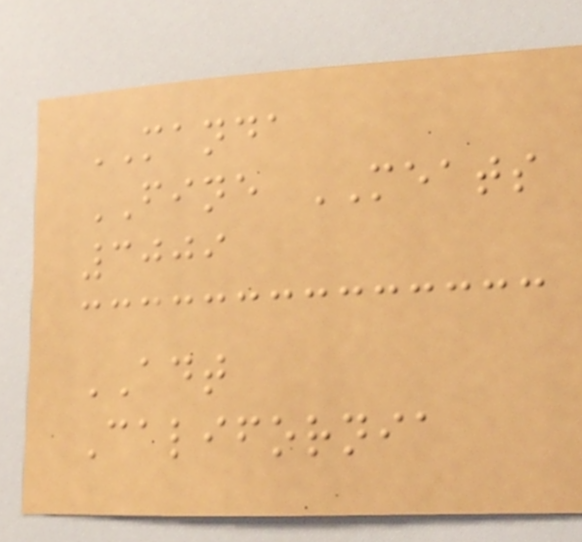MANDA
FINE MEATS
3009
ADT
California
